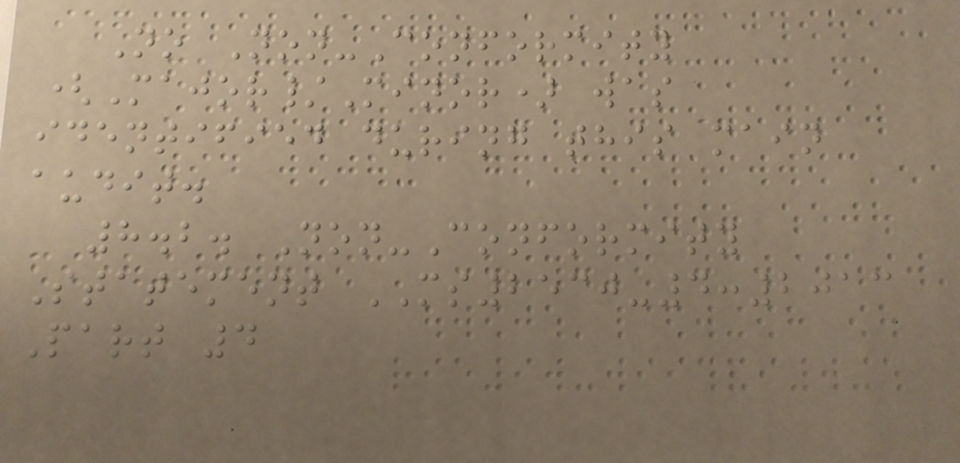No Non-Conformity
(Major/Minor) was
identified during this main
audit.
8.2. Non-Conformity
Statement MS2530-4:2013
Part 4
